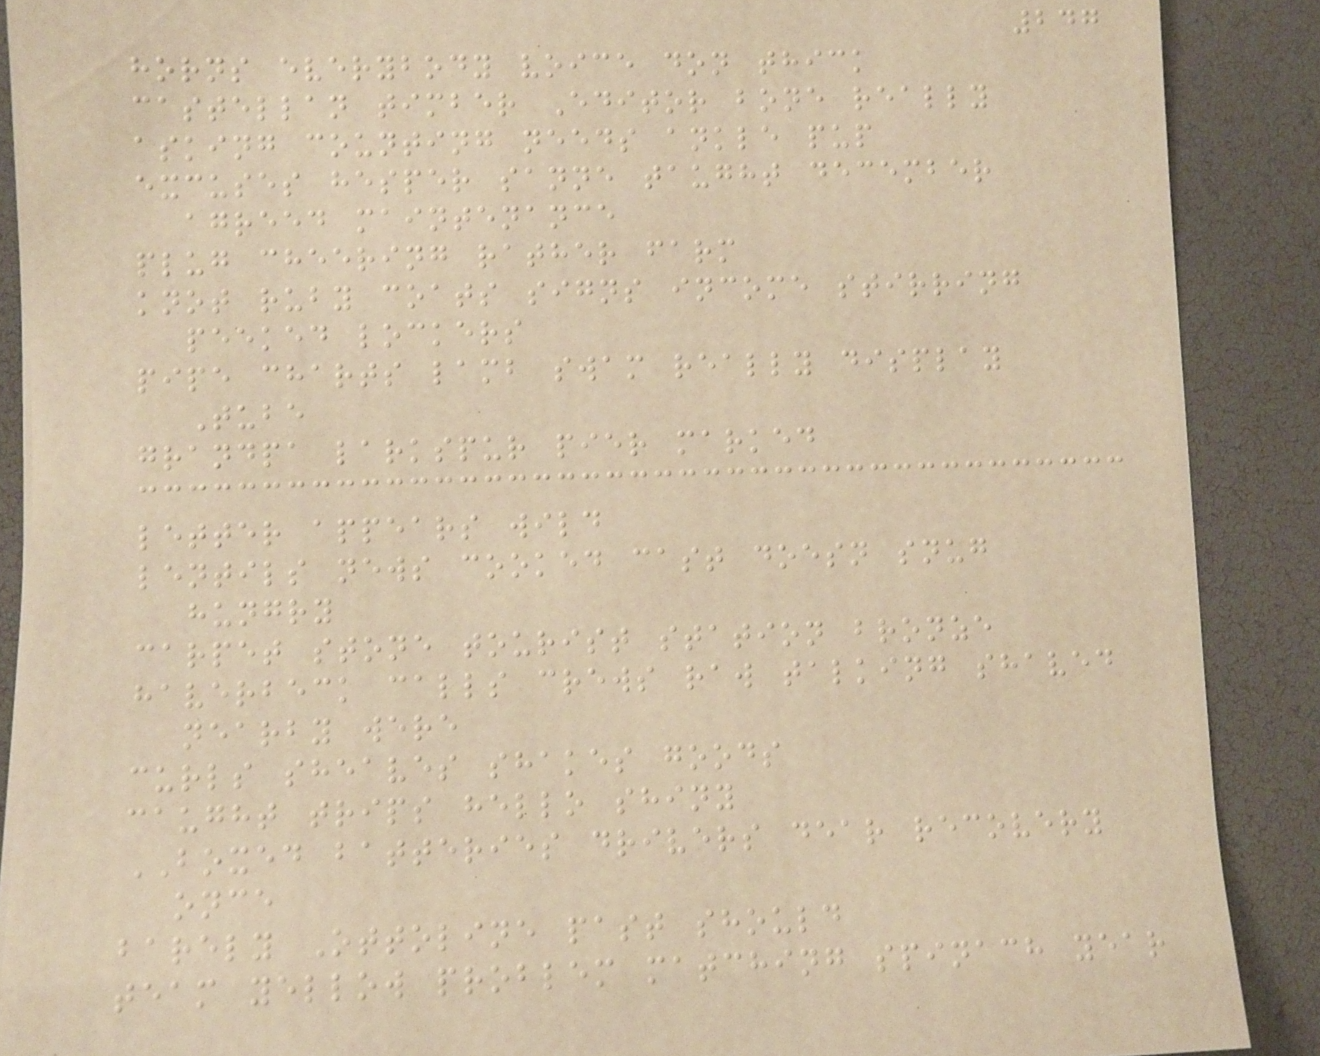247
horns everybody voice don thick
castellan timber Editor bone really
asking counting needs ankle pup
excuses hesper sanne taught december
agreed maintenance
plug cheering rather farm
knot ruby coats signs income stirring
peeked lockers
pipe charts lamb swam really display
Tube
grandpa larkspur pier marked
letter appears wild
lentils news cooked cast doesn snug
hungry
carpet stone tourist station bronze
haverbeck calls crews raw talking shaved
nearby were
curls sheaves shakes goods
caught trips hello shiny
BOXED batteries drivers dear recovery
once
barely Ottoline past should
team yellow problem matching spinach year
